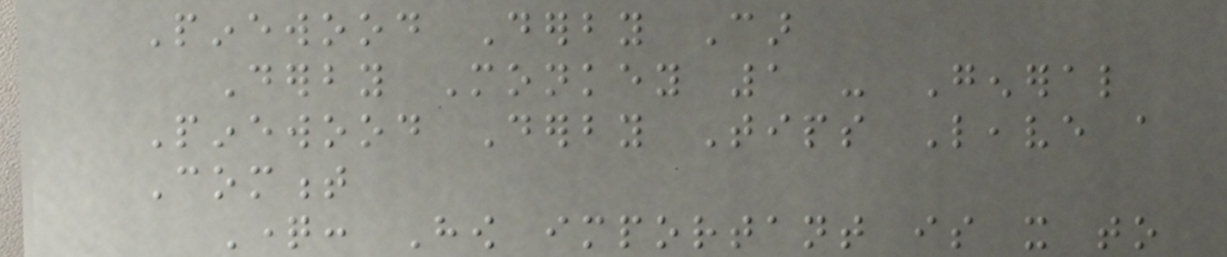Pinewood Derby Car
Derby Monkey 1 - General
Pinewood Derby Tips Leave a
Comment
Question: How important is it to
